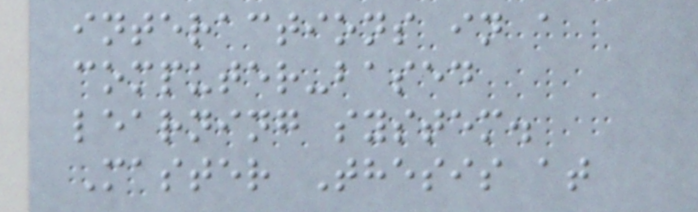interactions in a
computer-based
learning system.
Master Thesis at
